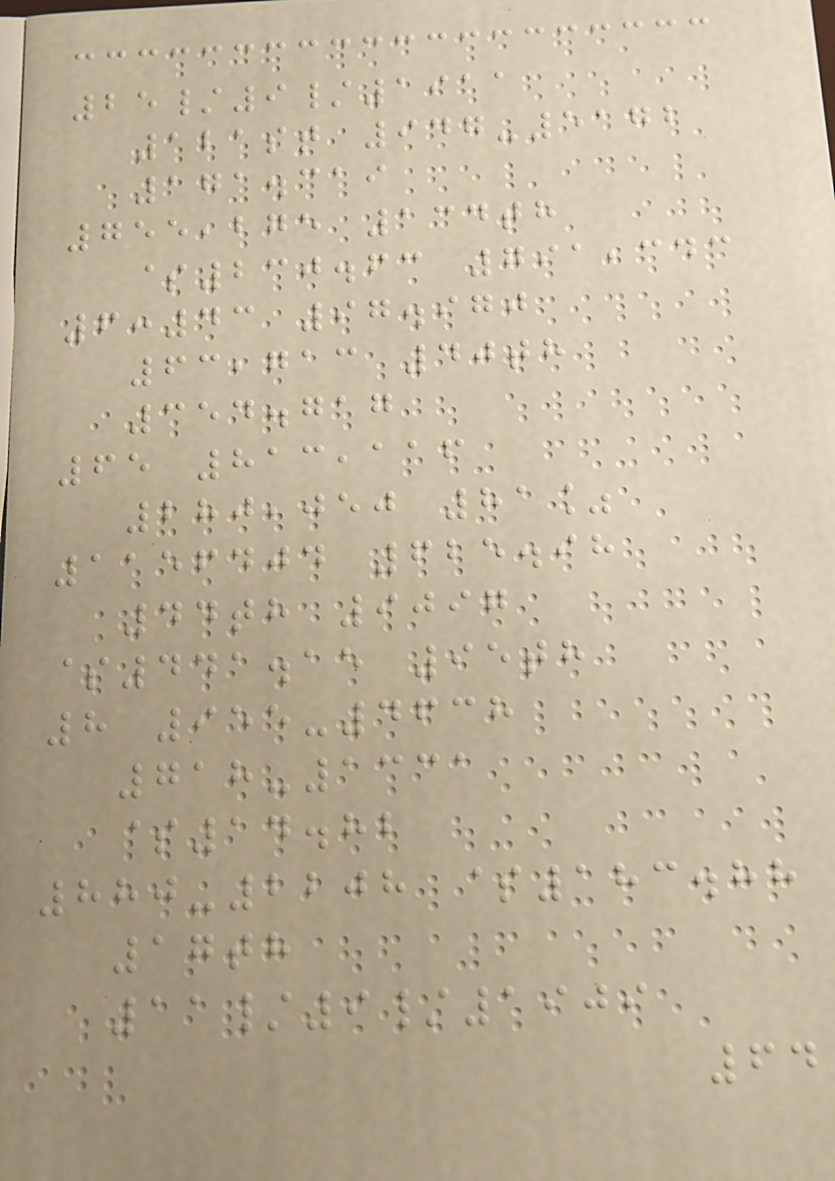25/9/1911
121st 947-5172
171.319
755,275 134th
$230.63 791,343
6:43 97.970
63,713 40th
354.717
65 813,116
280,050 81%
1156404 625.98
44th 9097
$441.15 95th
8 955-4638
718-1331
$14.82
880-2208 $183.88
17th
11/9/1909
64
